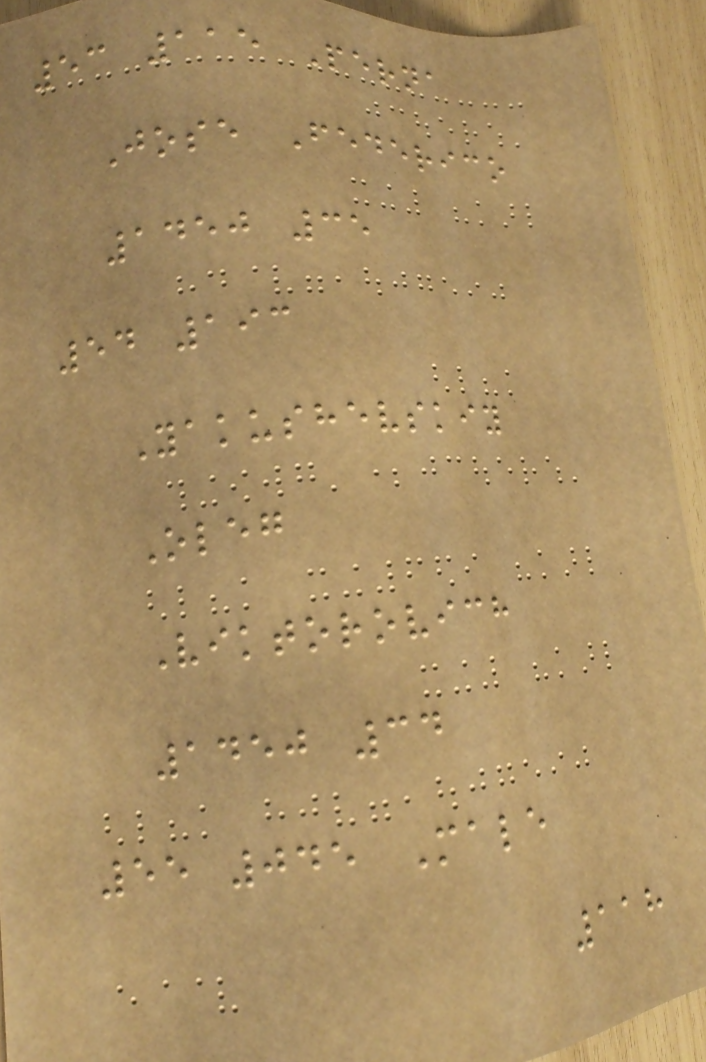53 115 Perna
Jose Federico
1450 35
54 193
Yakushevskiy
Oleg
Viktorovich
1450 34
55 045 Male
118
